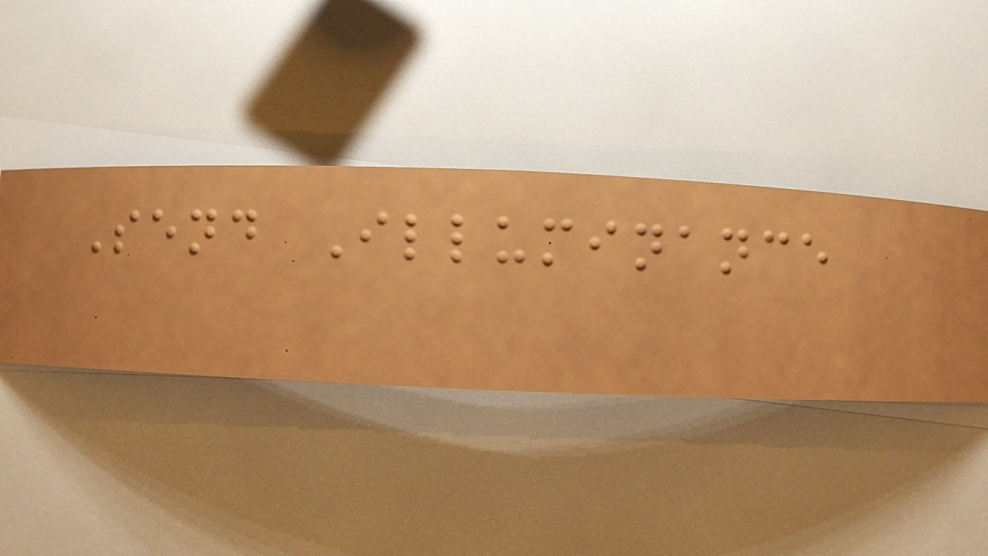Send Illuminance
